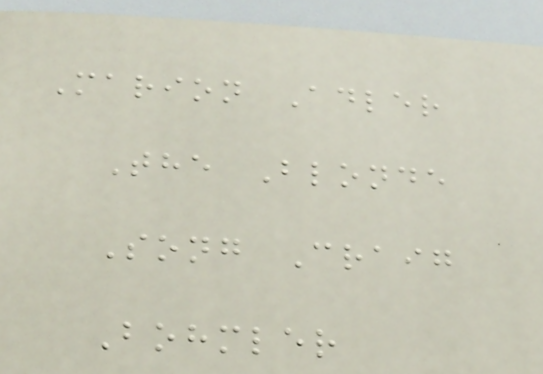Marion Adler
The Blonde
Song Craig
Bohmler
